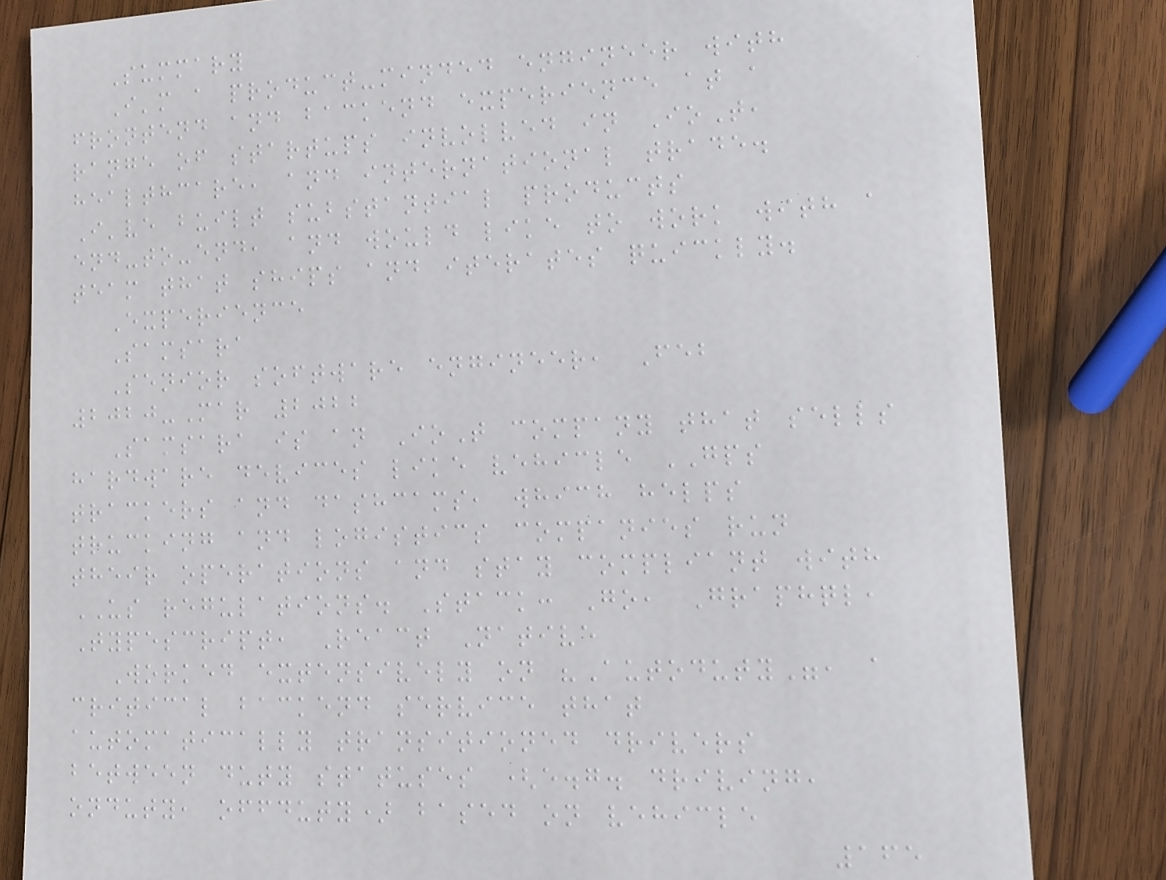Summary
I'm a product-minded engineer with
frontend and backend experience at a
range of startups involved in IoT,
healthcare, and international trade.
I've built substantial products
end-to-end, and would like to work with a
team that ships and iterates quickly.
Experience
Samsara
Senior software engineer, Feb
2020-Mar 2022
Samsara is an IoT company that sells
hardware devices like vehicle GPS
trackers and dashcams, which helps
trucking and logistics companies run
their operations and stay compliant with
US regulations. Stack: Go, Graphql,
Typescript, React Native
Worked extensively on "Autoduty", a
critical backend service that
automatically transitioned drivers
between duty statuses (e.g. driving,
onduty, offduty) based on vehicle
165
